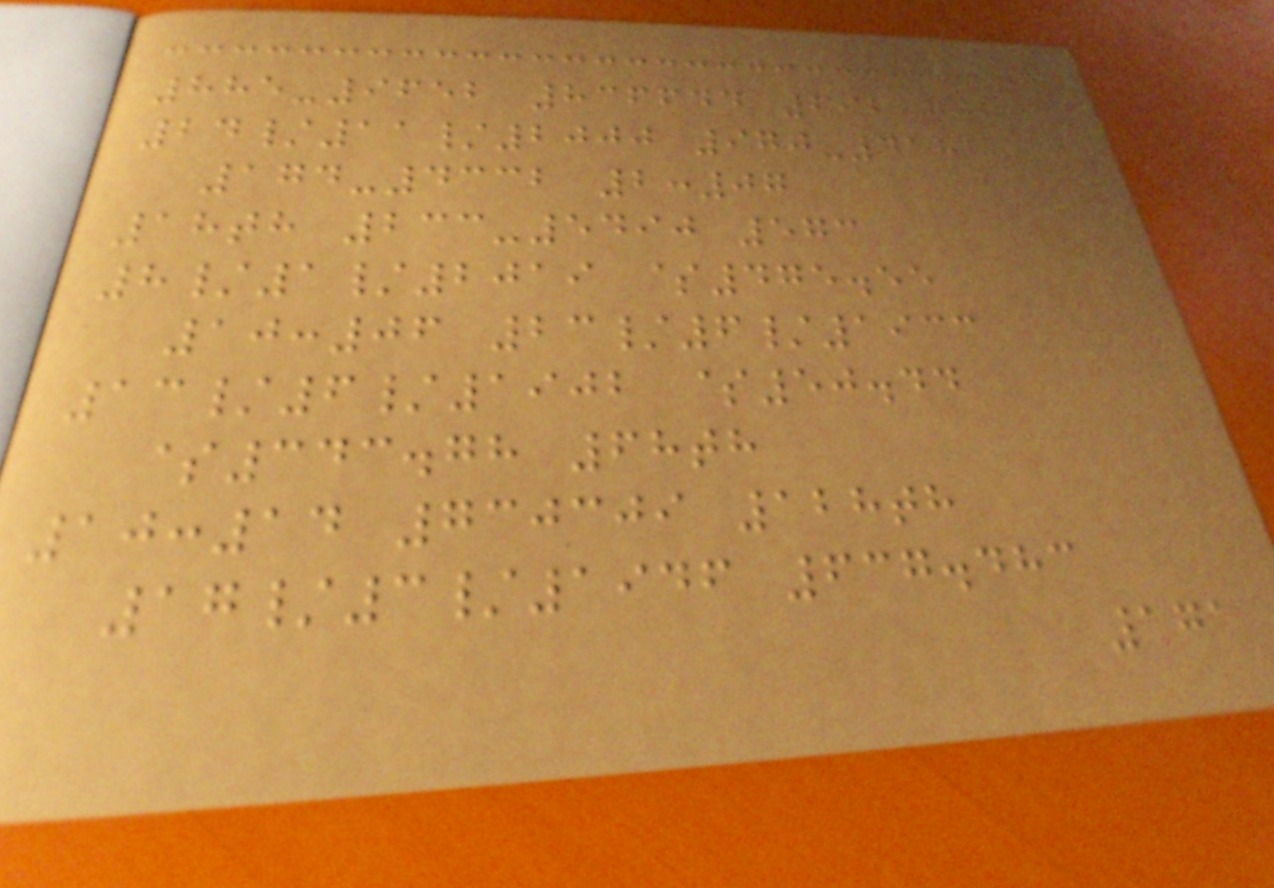885-9652 836644 692,707
24/11/2000 970-4181
174-4332 2:07
18th 233-5490 573
8/1/2019 $475.55
10:06 23/6/1933
13/6/1902 $50.44
$343.78 68th
10:14 730309 128th
17/3/1946 637.483
171
